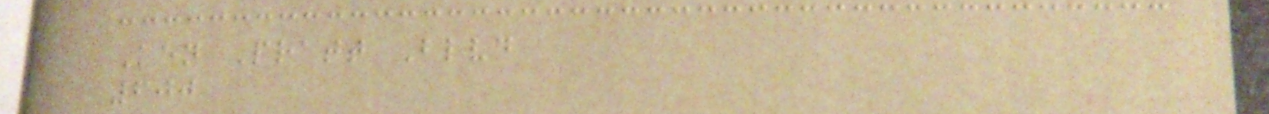Ken Pratt Blvd
600
